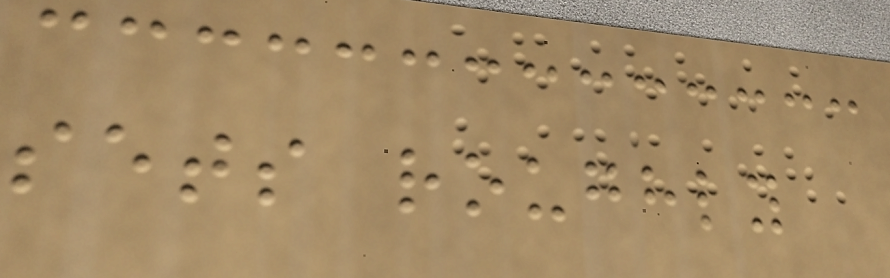sets roughly
